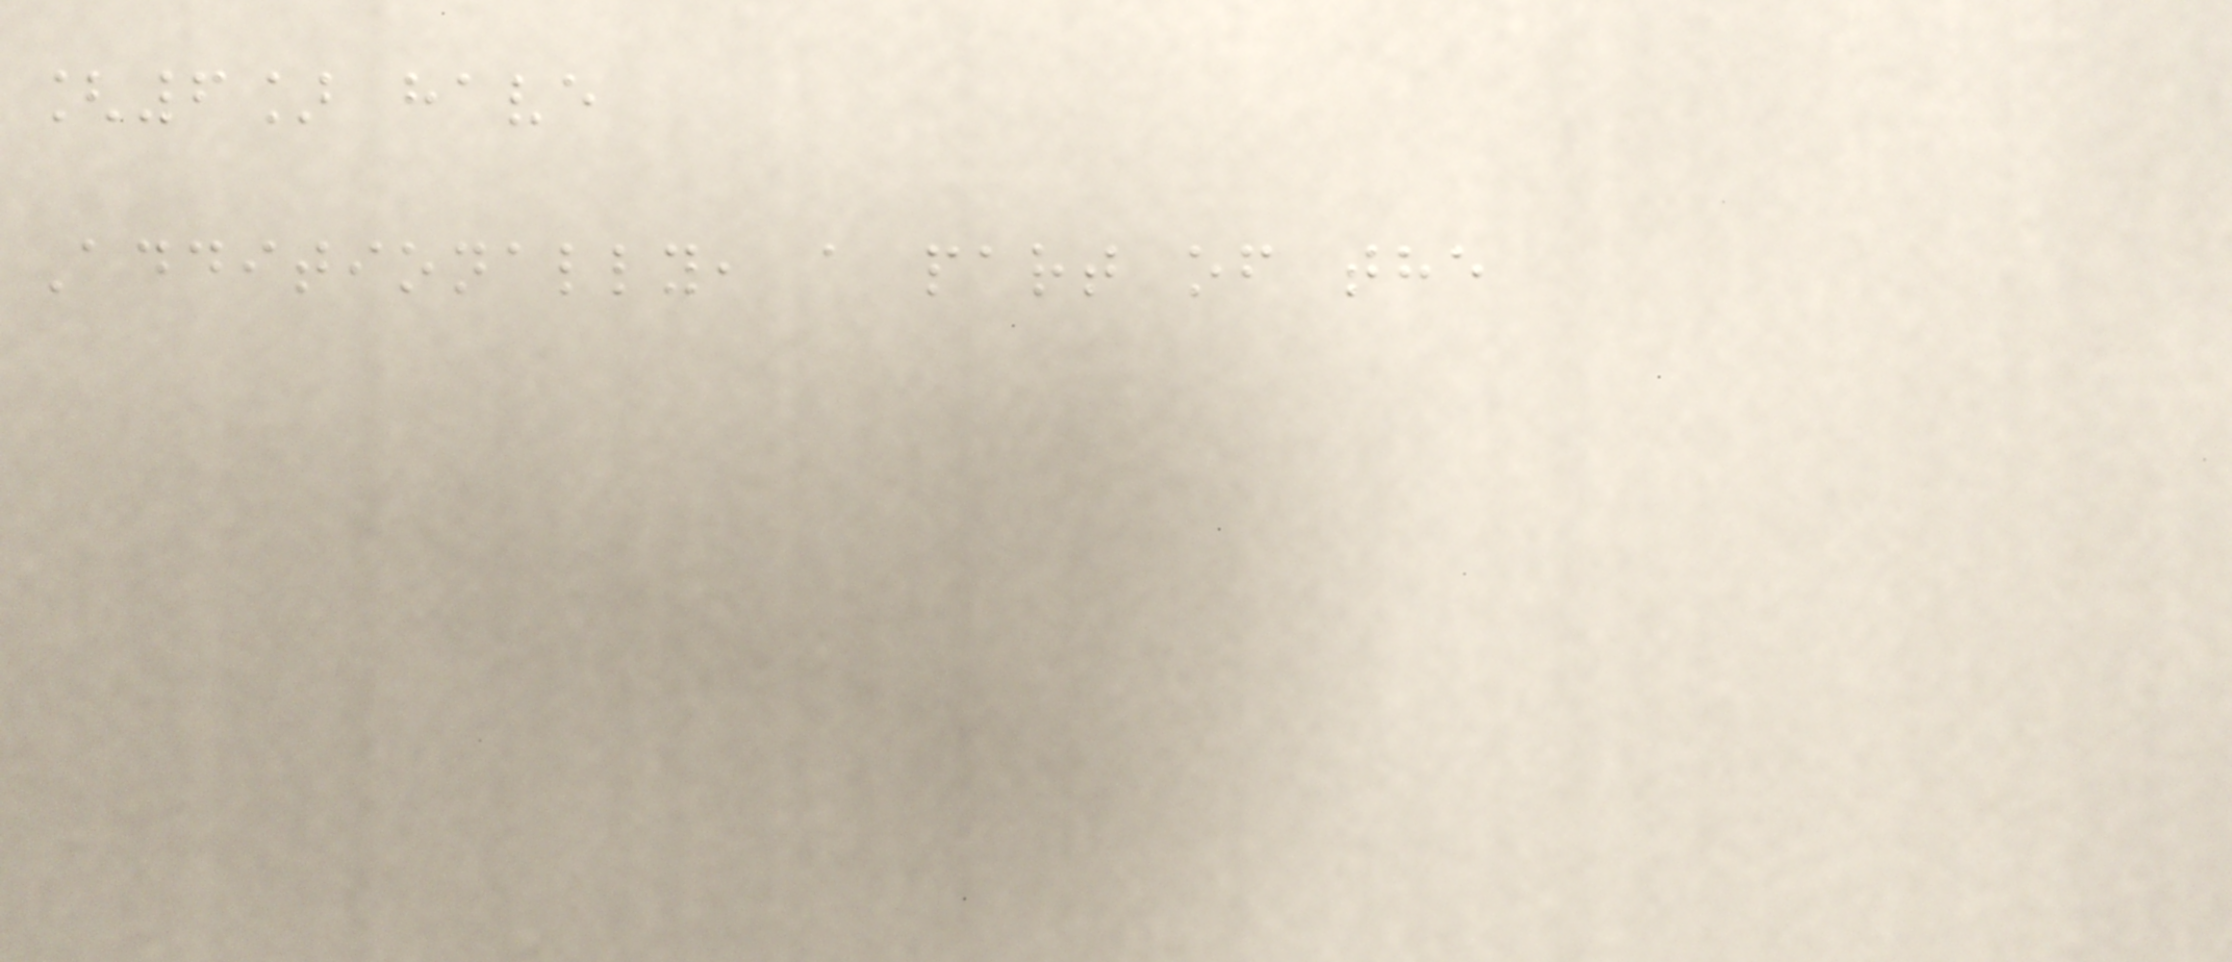[6] have
Additionally, a part of the
